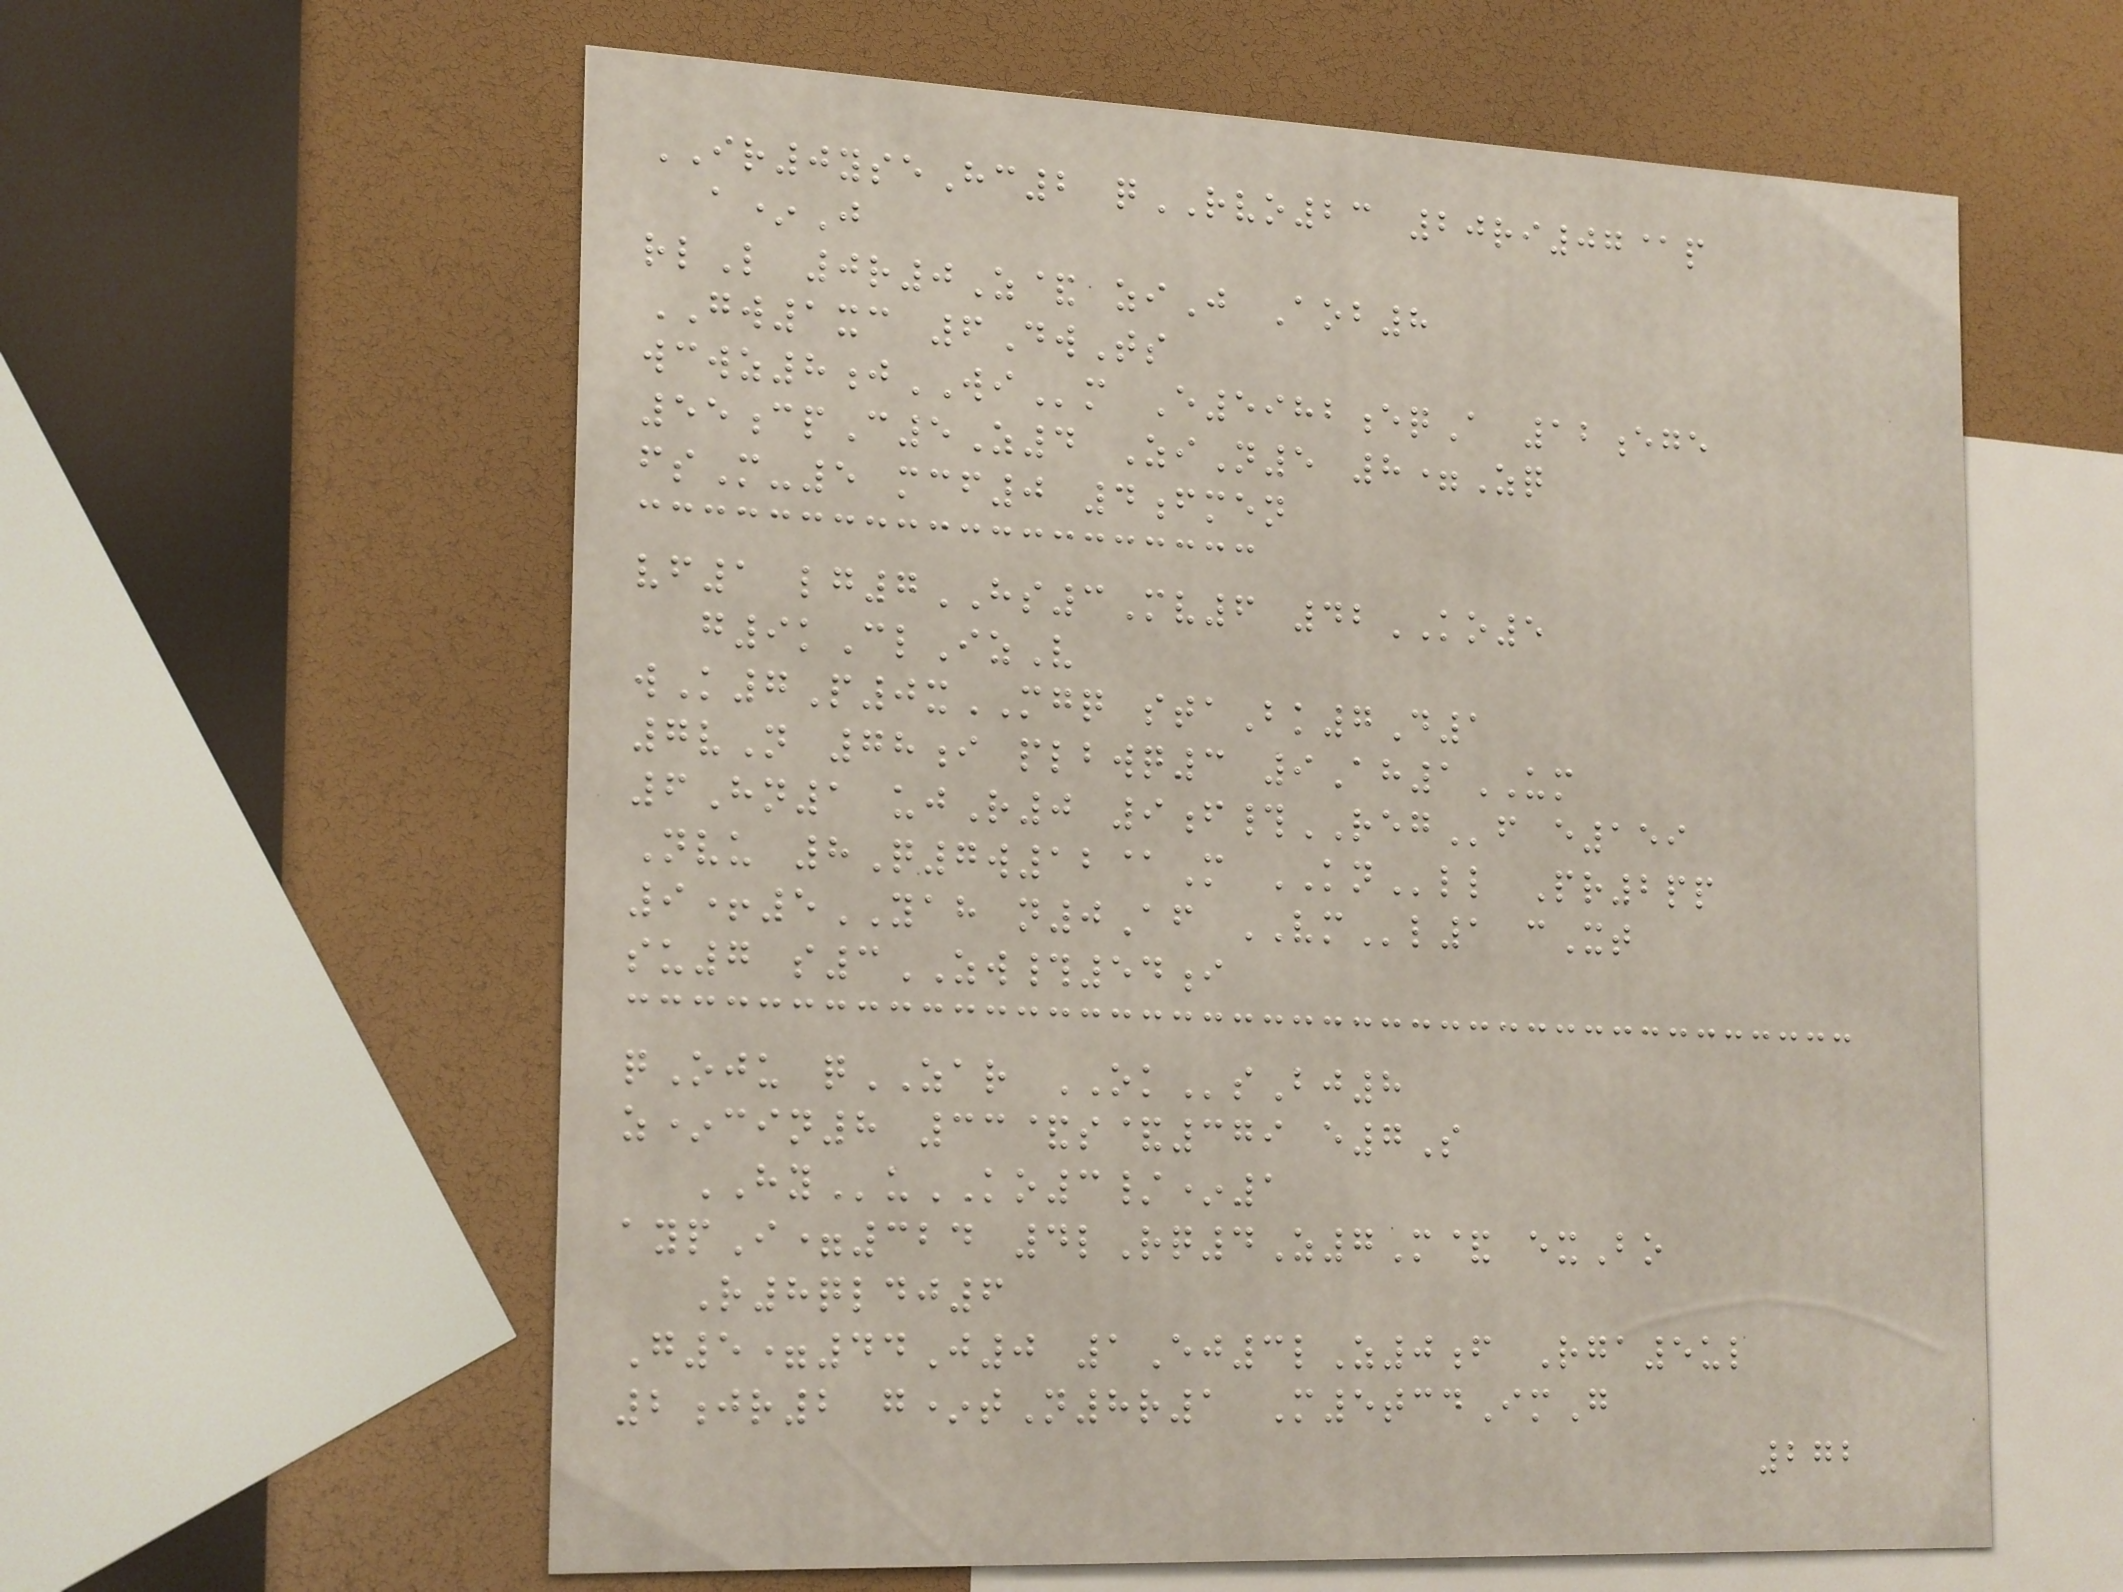IR0yseHc2 qRVO23 20ri07@p
a*J
rlL 0r0Z& ziJ Aob8
GW1xc 6DwTs
wcwz8jWIm E5982eqA 12ege
55cpC5Z4 ZiN5 8=Zq
fsM-5 mcf0 4fmen
vf1 lg7HS3Mv6 42KO5
g9kClIzV
wK7P0xMGQ staBk7D1
7vN 78i plbwq3 9Ah1UM
6Hn1 ujR0 9f#REGf e159
Nvu 8Q7w12@M KNll Pr2pp
9+5YAH n0Af VMl1 cXt
su7 s3ZW#54i
qOju qZAR OKsBj8
z*cin8 33&s&379 e7S
HYuKO3/*1
aypI=324 4lRq4Z7M& exBo
R8qldj6
G5=44J0 1Ej3lZ0f Rga5ul
2jr2 g*tN8r1 M5tcdImG
272
